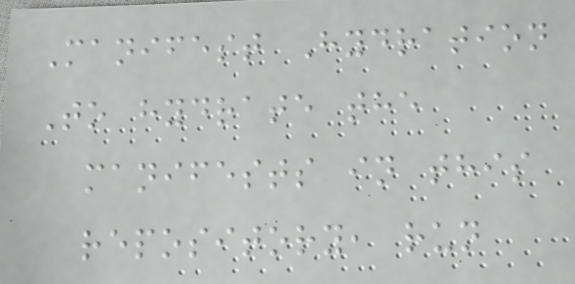Manifest Hydration
To hydrate the
manifests in this
repository, run
